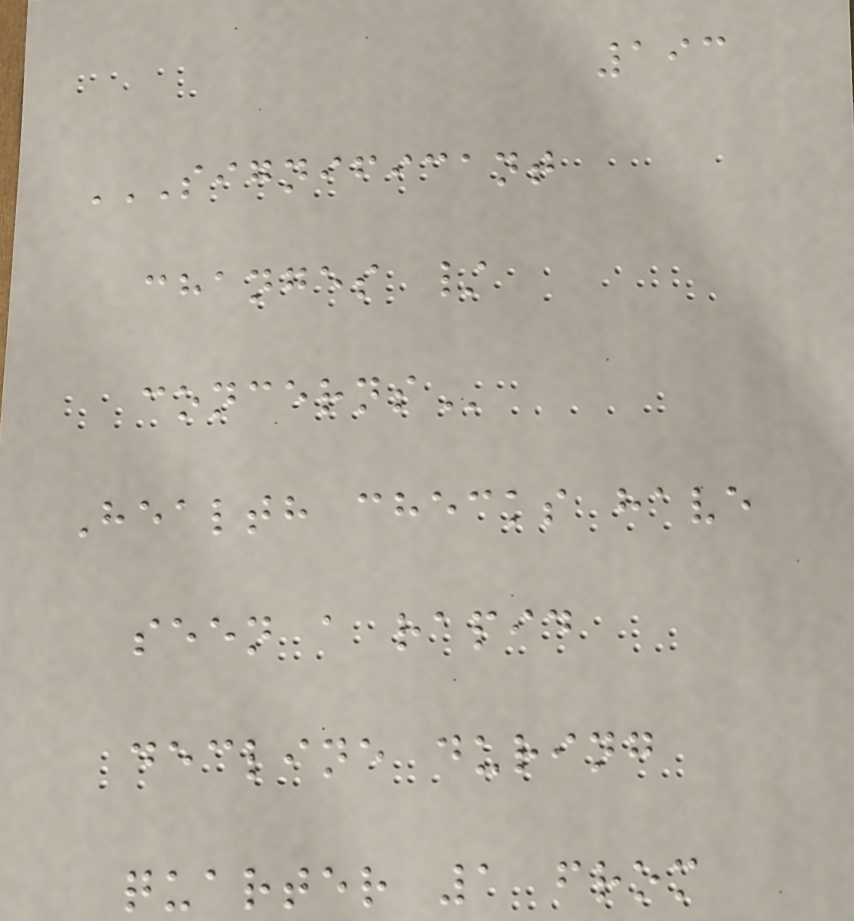193
SIGNIFICANT
CHANGES /
CONCERNS
Health checks have
seen a rapid
decline during
quarter 1 from
